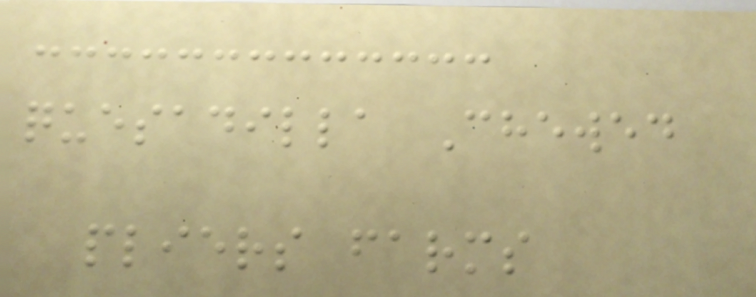quesadilla Chewed
pliers farms
